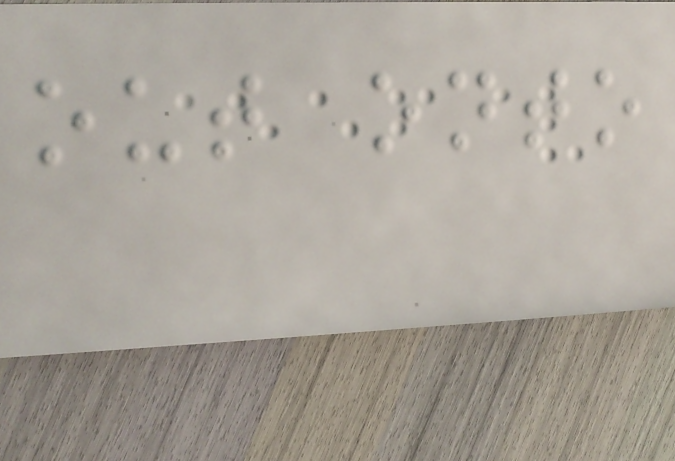out onto
